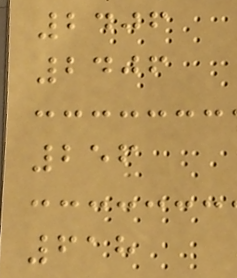2406
2406
256
618
